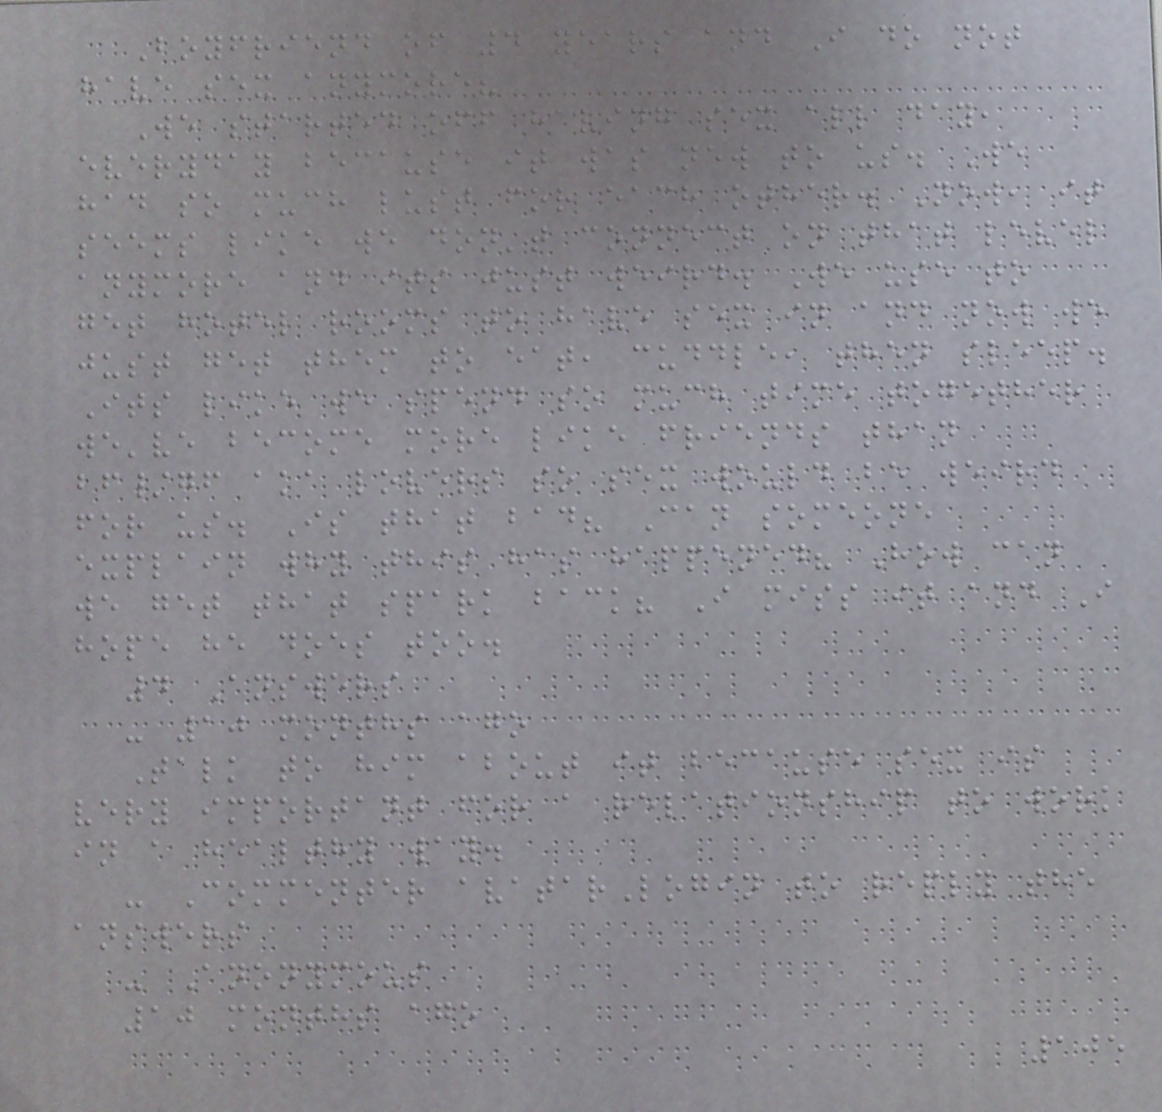Boyfriend of 4 years and I do not
have sex anymore?
We started off having sex all day,
everyday because it was new to us. We
had so much lust for each other. Now, it
seems like we don't connect on that level
anymore and its just weird. We use to
get hotel rooms to have sex in and now we
just get them to eat, cuddle, then sleep.
Its like we spend so much time together
we've become more like friends than
bf/gf aka lovers so sex would be weird
for us. Is that bad? Can someone
explain why this has happened? How can
we get that spark back? I miss it and I
hope he does too.
4 Answers
- 10 months ago
Talk to him about it because sex is
very important for a relationship to work
in a healthy way.
- Commenter avatarLogin to reply the
answers
- Anonymous
10 months ago
105
